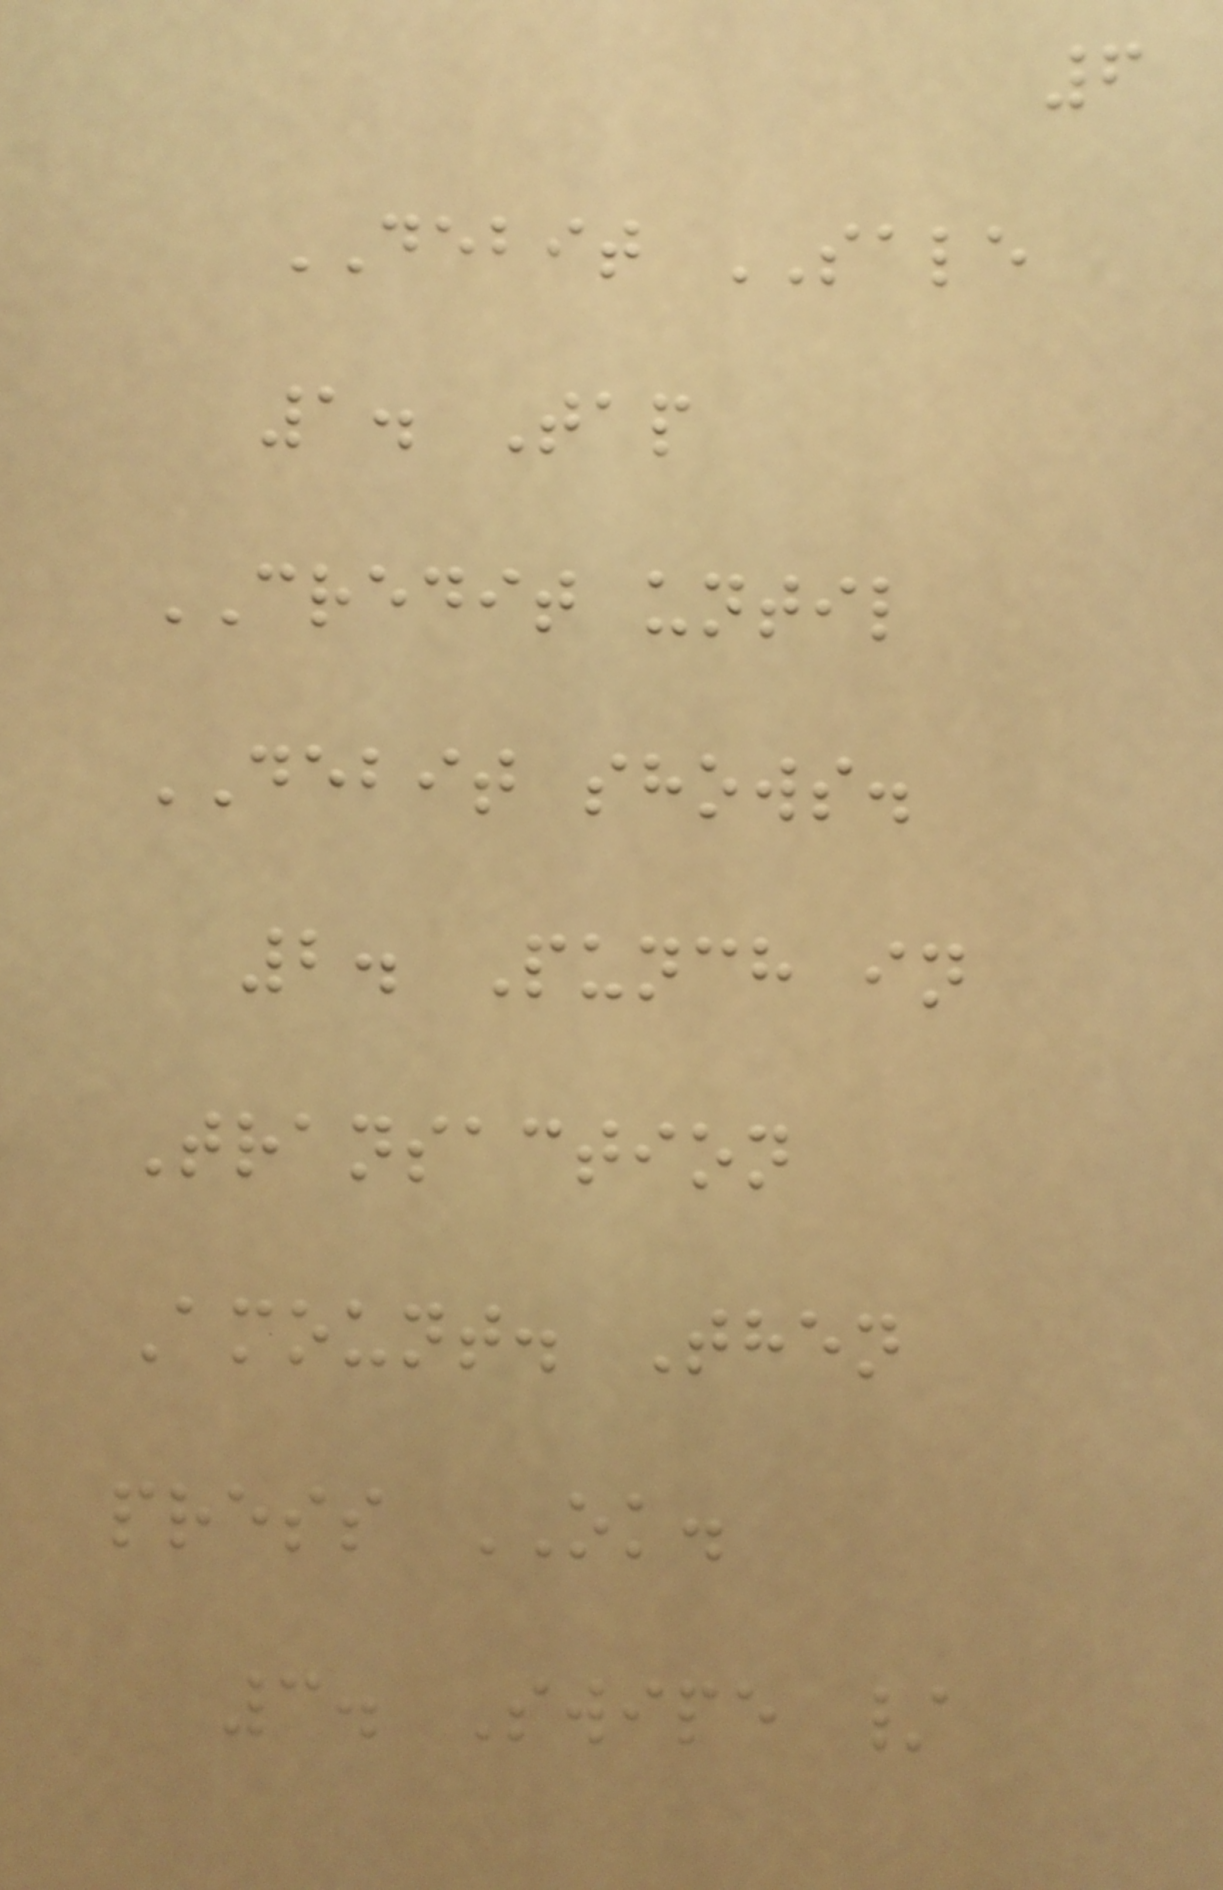6
DEBIT SALE
1. Tap
CREDIT until
DEBIT shows.
2. Punch in
Transaction
Amount. Then
press OK.
3. Swipe /
